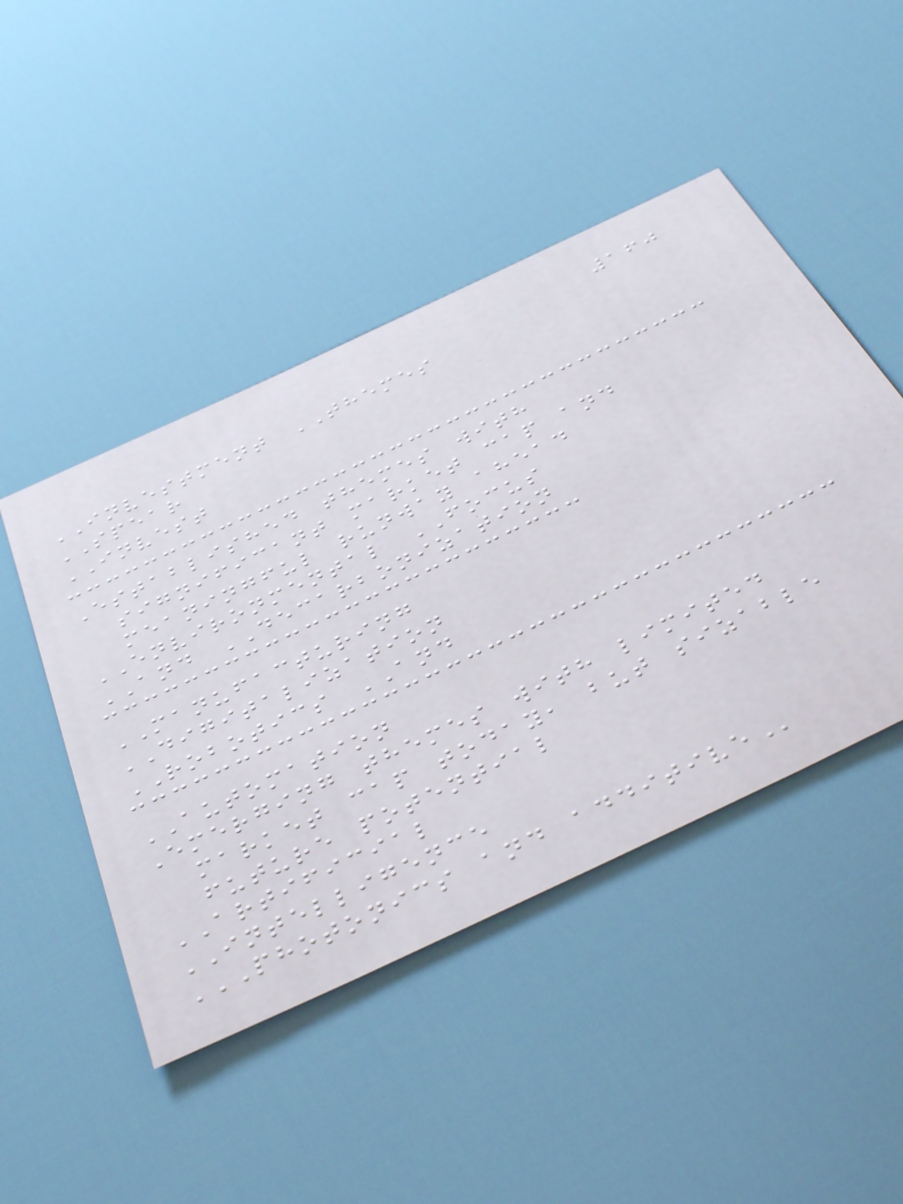160
INVESTMENT THEMES
SPEAR
INVEST
Established themes with
significant market cap and
meaningful runway ahead
ENVIRONMENTAL FOCUS
AND DECARBONIZATION
MANUFACTURING
DIGITALIZATION
ROBOTICS AND
AUTOMATION
Emerging themes with limited
market cap today, but sizable
future potential
ARTIFICIAL
INTELLIGENCE
PHOTONICS AND ADDITIVE
